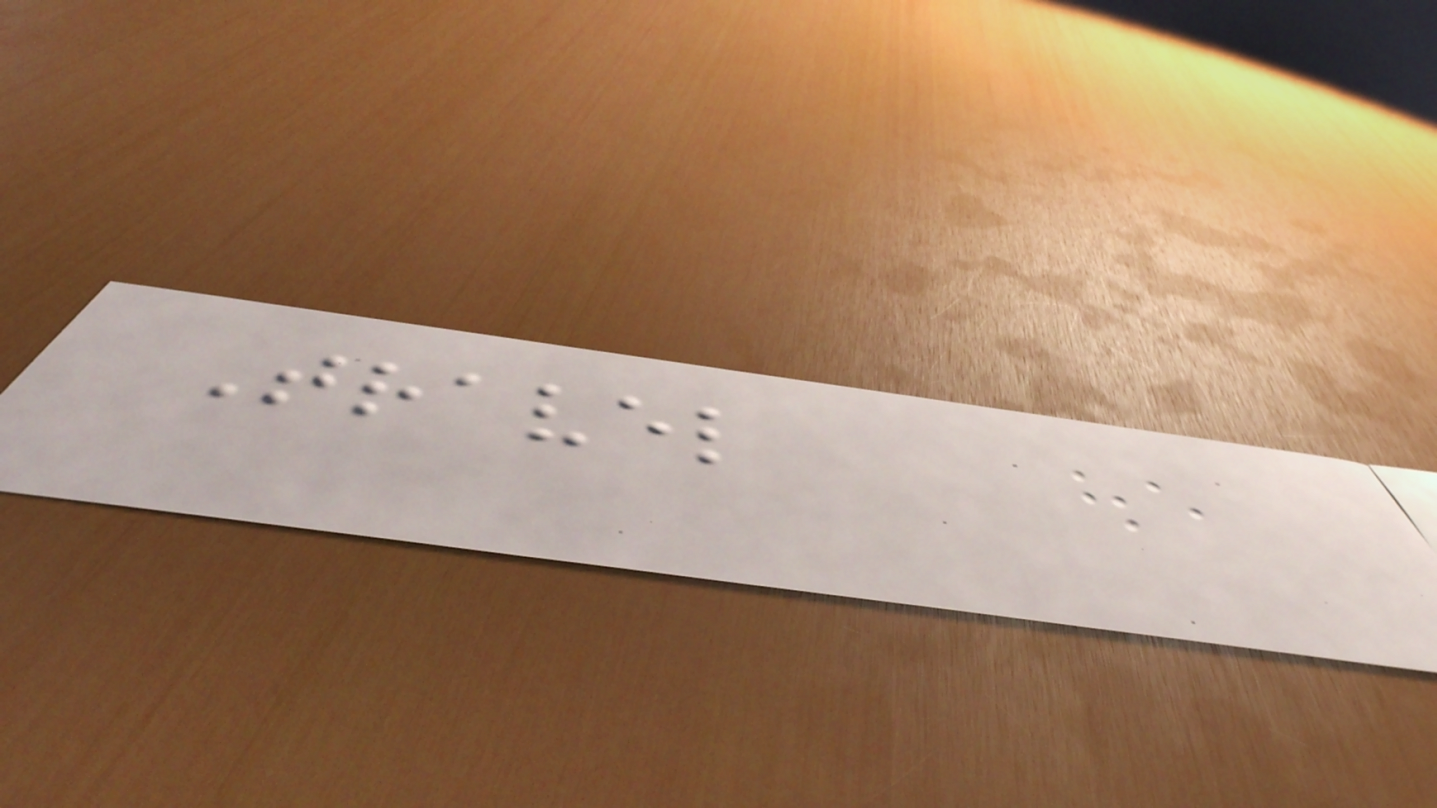Travel
